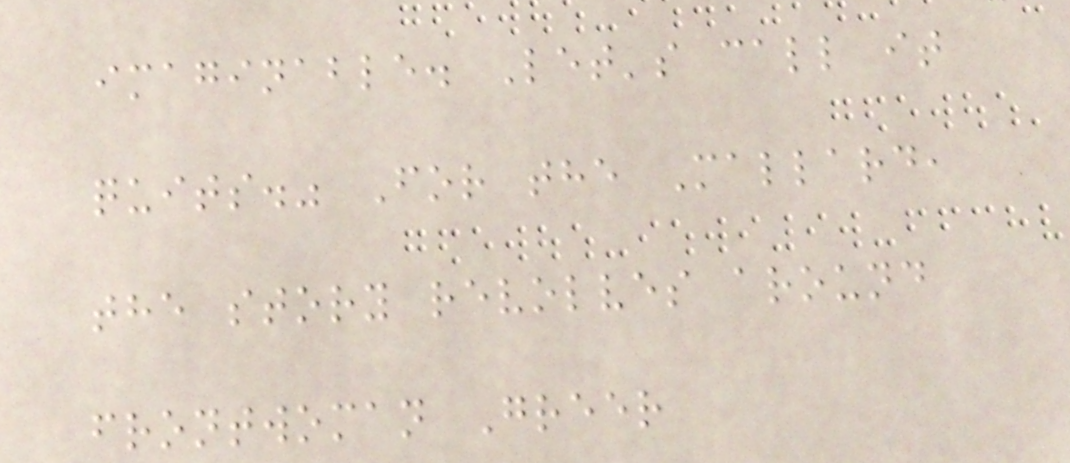imaginable. Let's call it
quits." For the Mallard,
the story revolves around
frontwoman Greer
